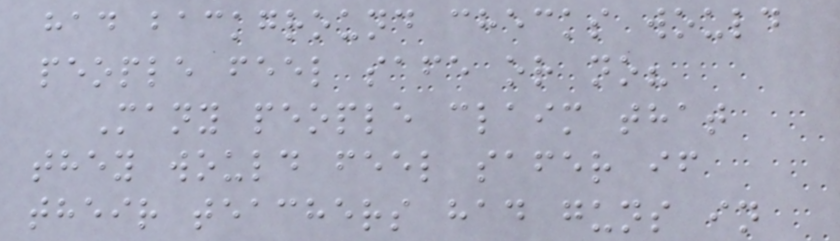had background checks would
people feel safe or no?
Many people claim that
they would feel safer if
their teachers had guns in
